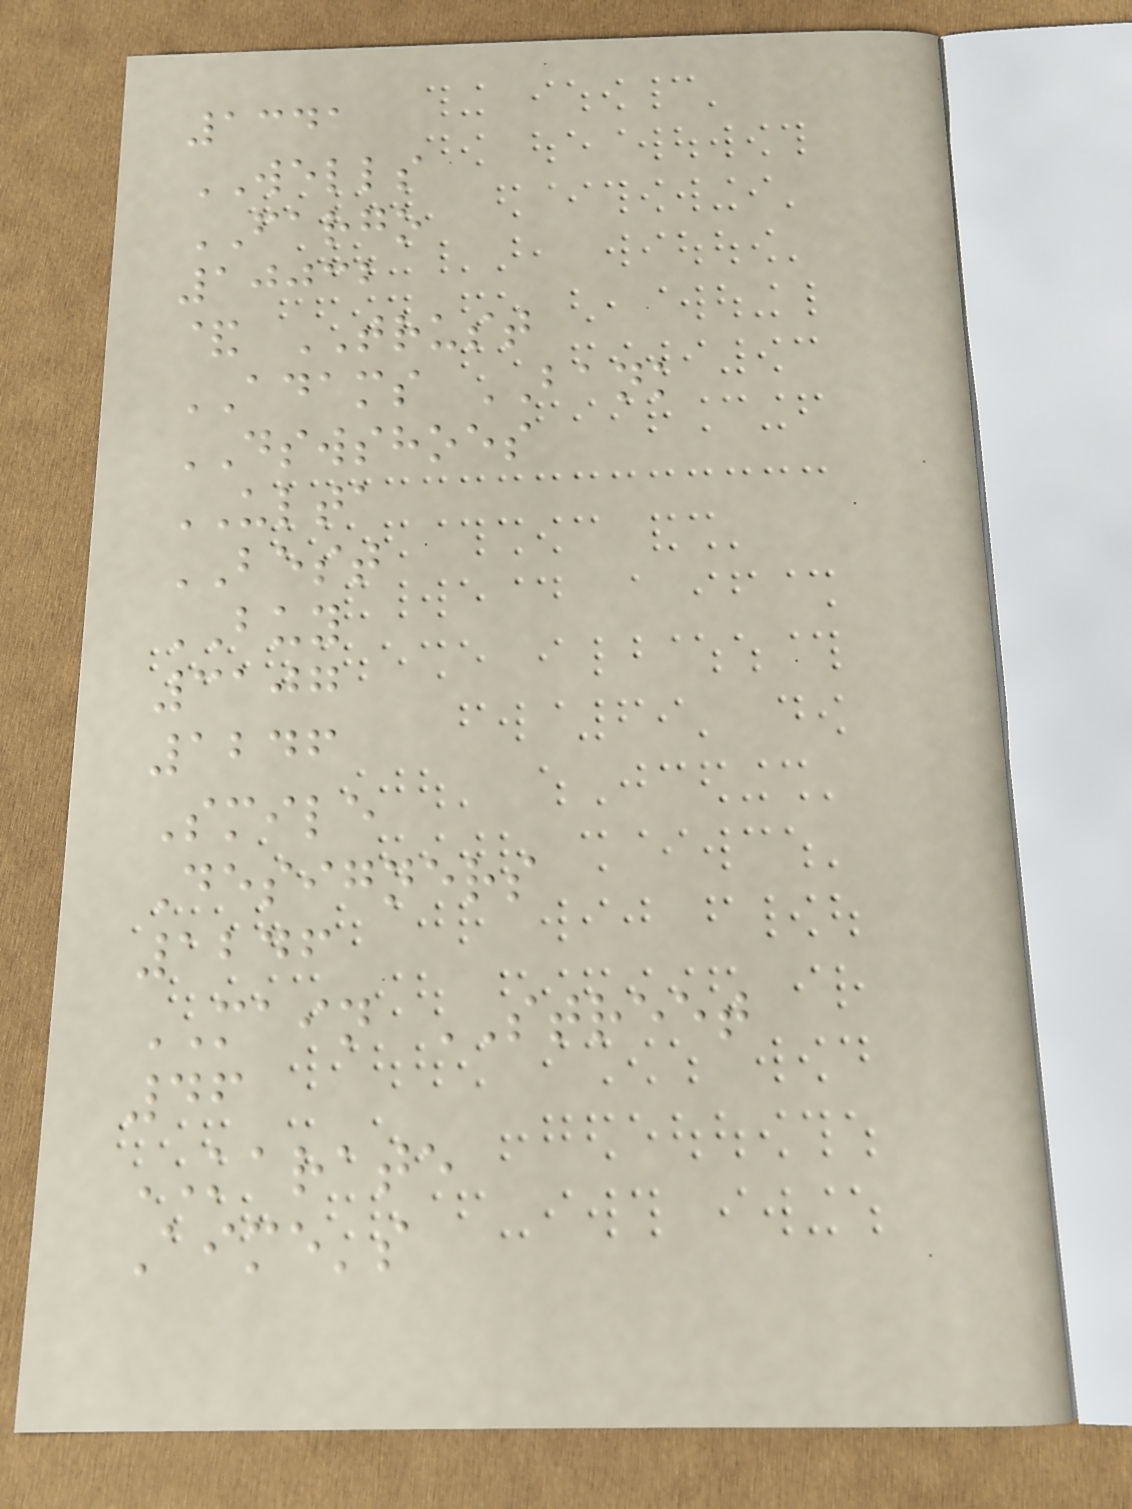1341
WELLS
FARGO
10032
& TRUST
ADAMS BANK
DSWSHOES
ULTA
BEST
BUY
3107
1246
Smile
Designers
1246
MAIN STREET
46
KARATE
Aime's
